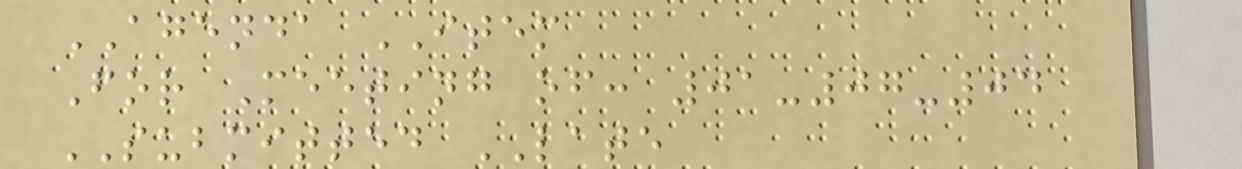AGENDA ITEM
For Meeting of: 01-07-04
SUBMITTED LATE
